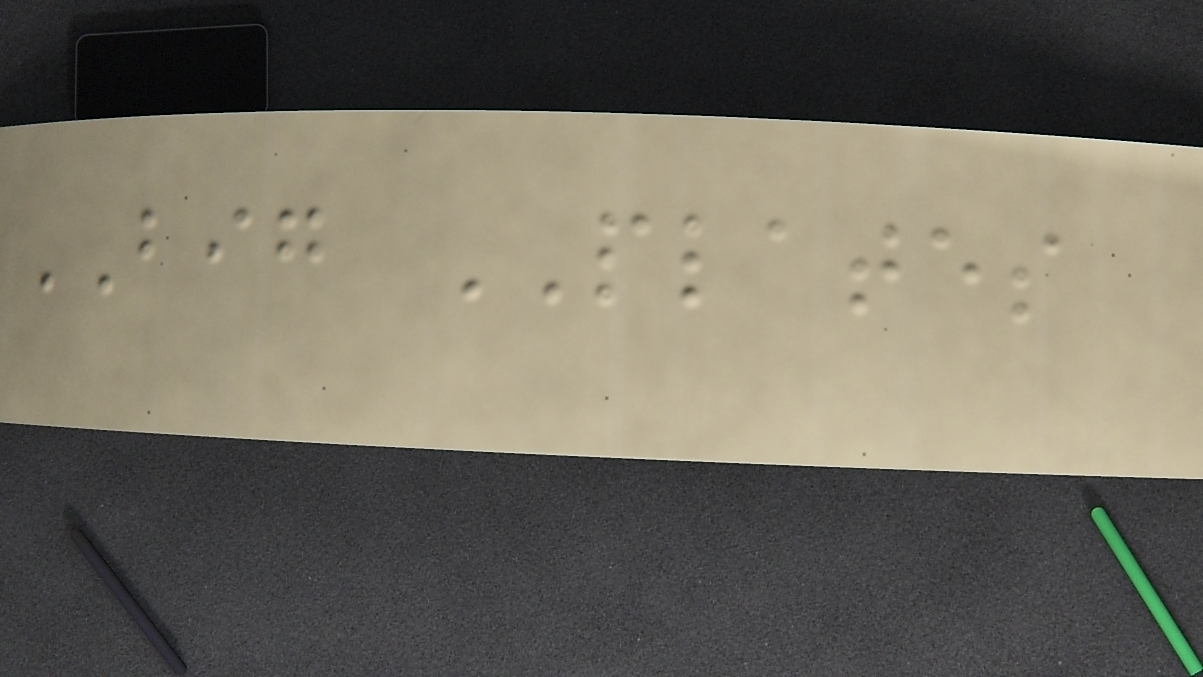BIG PLATES
